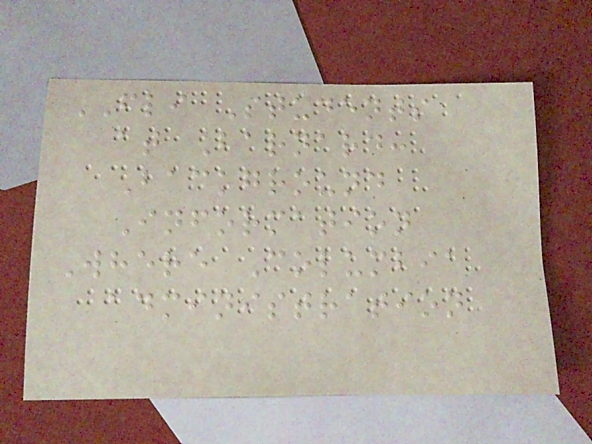FLI Students
at Barnard:
Background
Information
Where Columbia
administration
